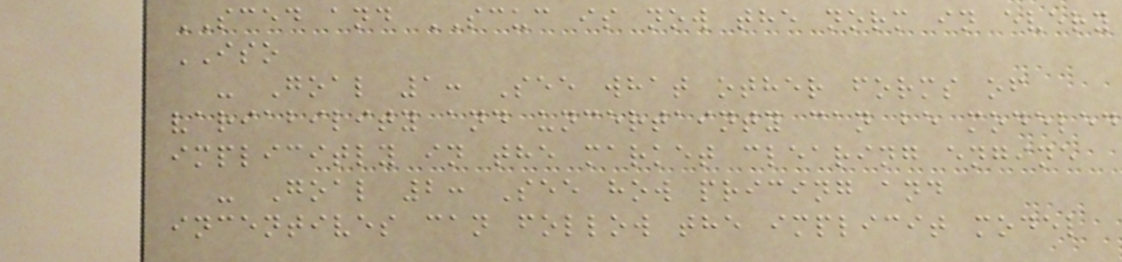SCED and SCUC is now the norm in every
ISO
- Goal 1: See what other forms of
variability and uncertainty can be modeled
implicitly in the market clearing engine
- Goal 2: See how pricing and
incentives can follow the implicit model
